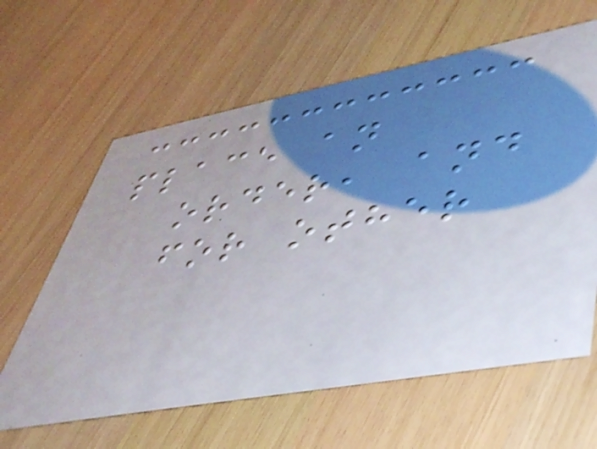place an
order, and
for other
